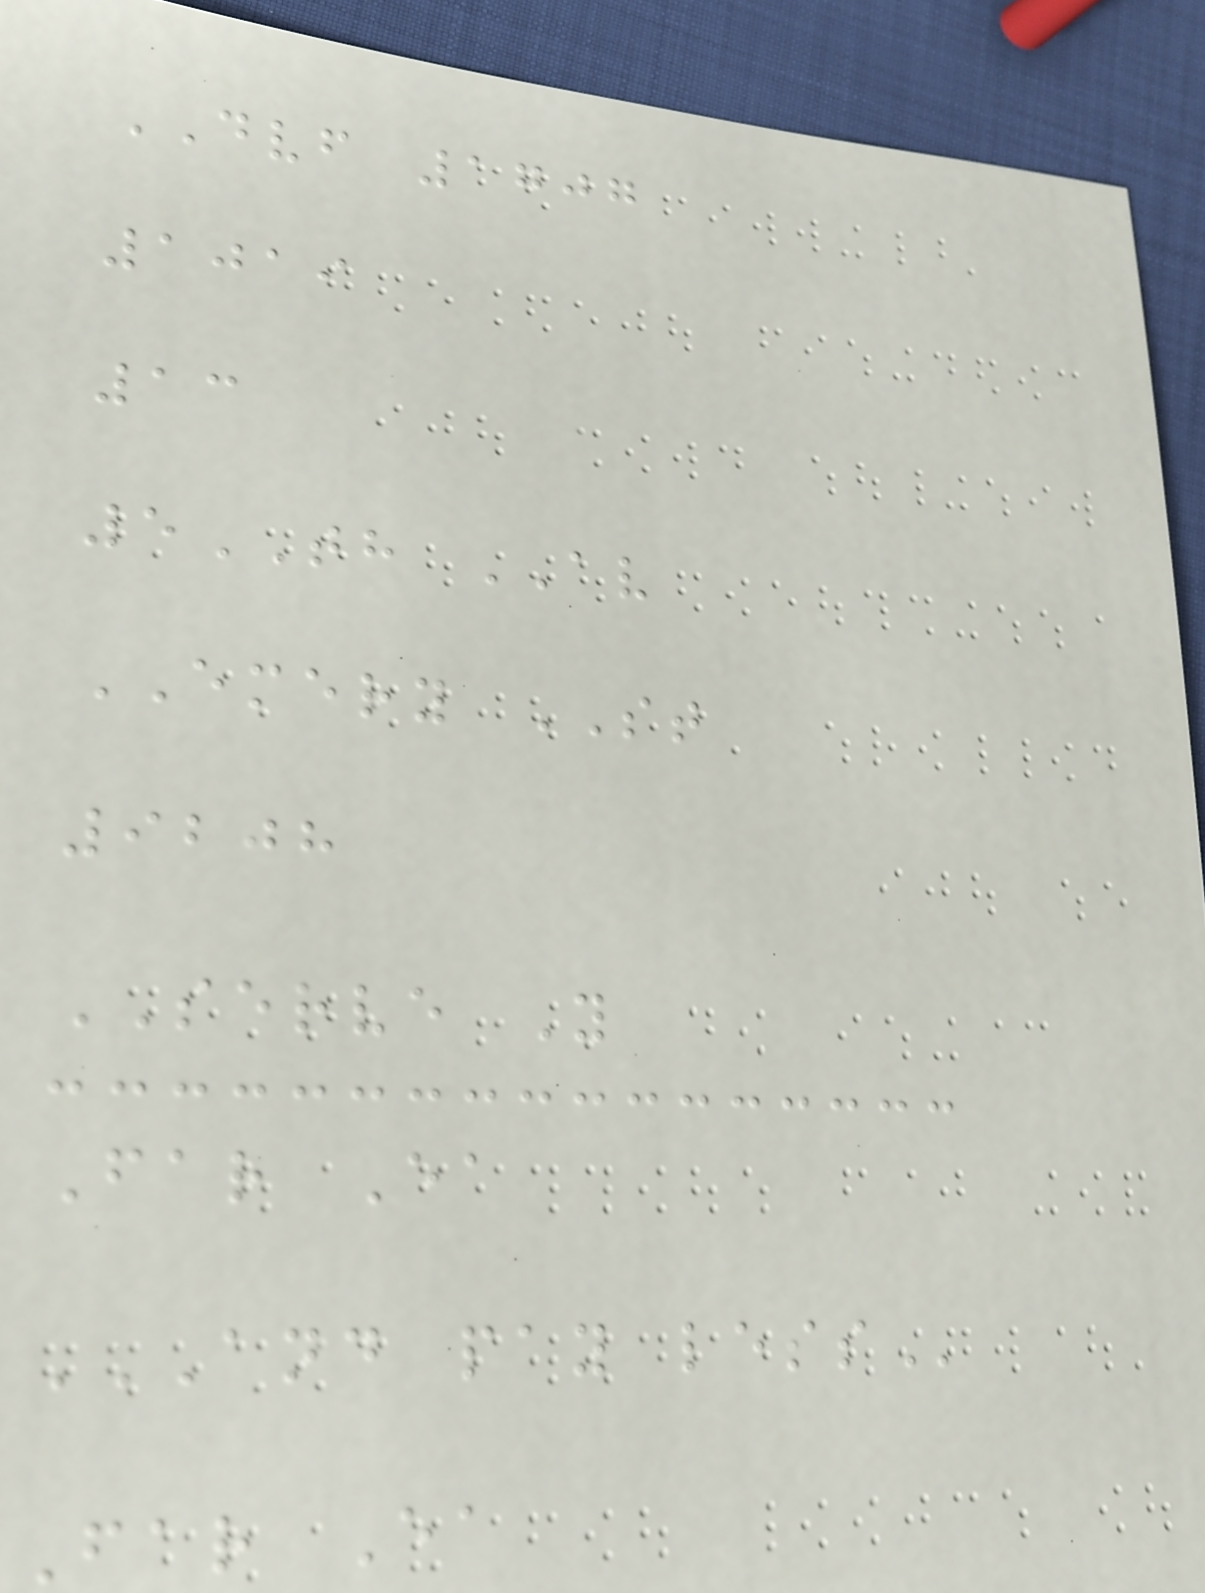DVF 1707
1019
13
5TH AV
EMERY ST
9208
SERVE Y
Far Ea
AND PAY LESS
Far Ea
